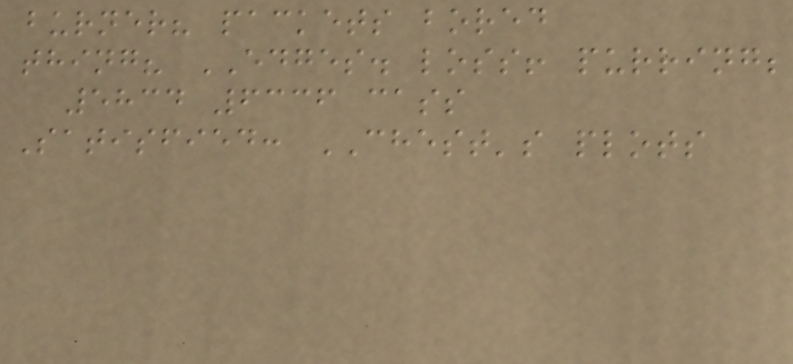burner? packets bored
thing? EDGES. loss! purring;
5834 6336 cass
Satisfied: CHEST's plots
